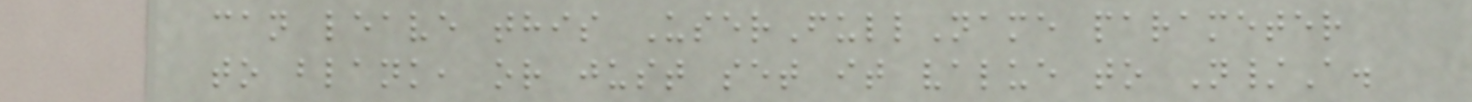can leave this UserFullName parameter
to blank, or just set it value to N/A.
